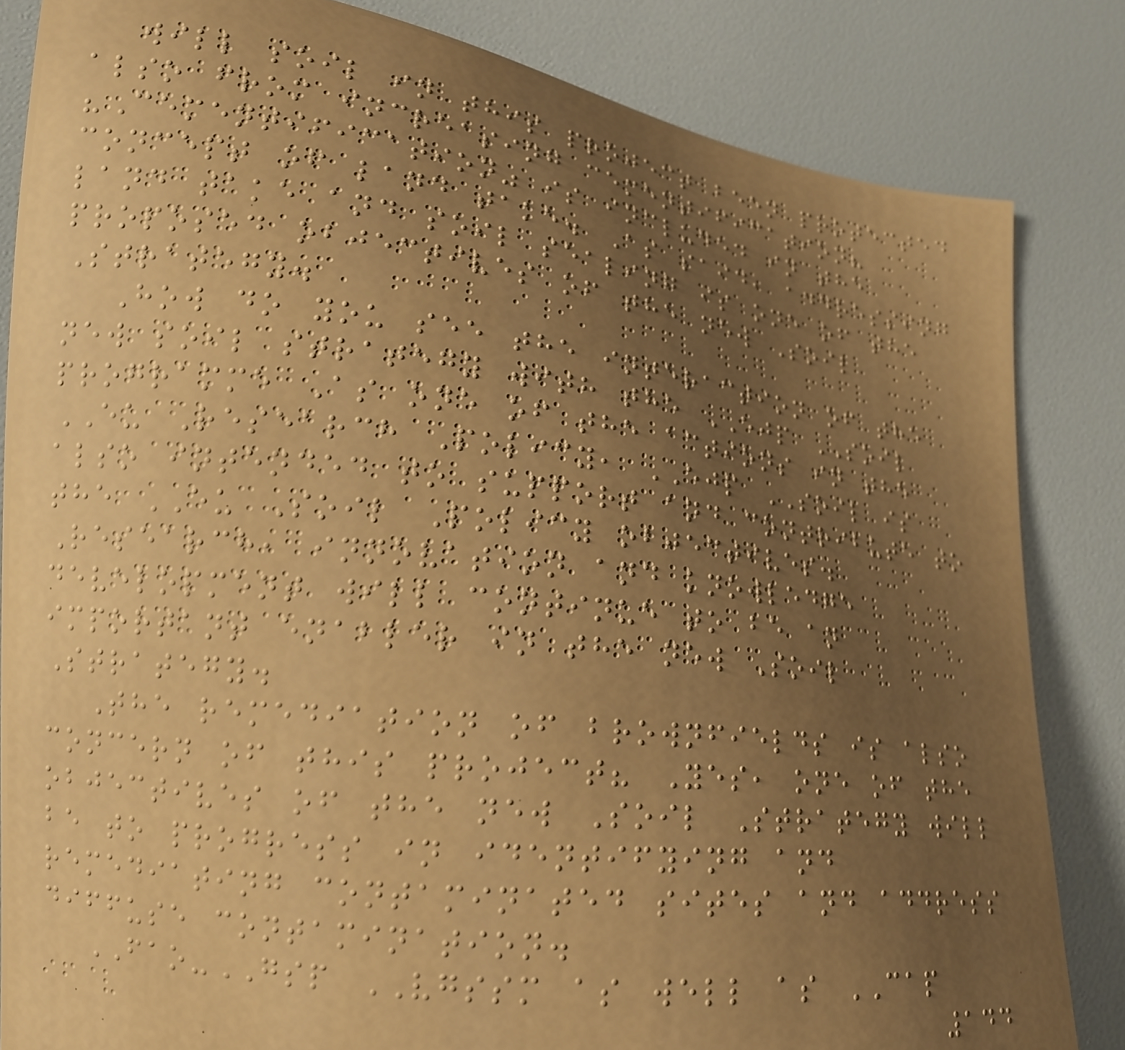will soil in this project been protected
also from increasing cementification?
"Cementification" is included in the
concept of land take. As said, addressing
land take and soil sealing is one of the
proposed objectives of the new Soil
Strategy.
How do you see the interaction of the
new soil strategy with the EJP SOIL
programme As one of the actions in the
EU Research Policy, EJP SOIL is
also intended to support and contribute to
the EU Soil Policy objectives.
Research, innovation and knowledge
development will continue to be an
important enabler in the new Soil
Strategy.
The remediation of brownfields is also
concern of this project? Yes, one of the
objectives of the new Soil Strategy will
be to progress in identifying and
remediating contaminated sites and address
diffuse contamination.
FAO-GSP VGSSM as well as CAP
144
